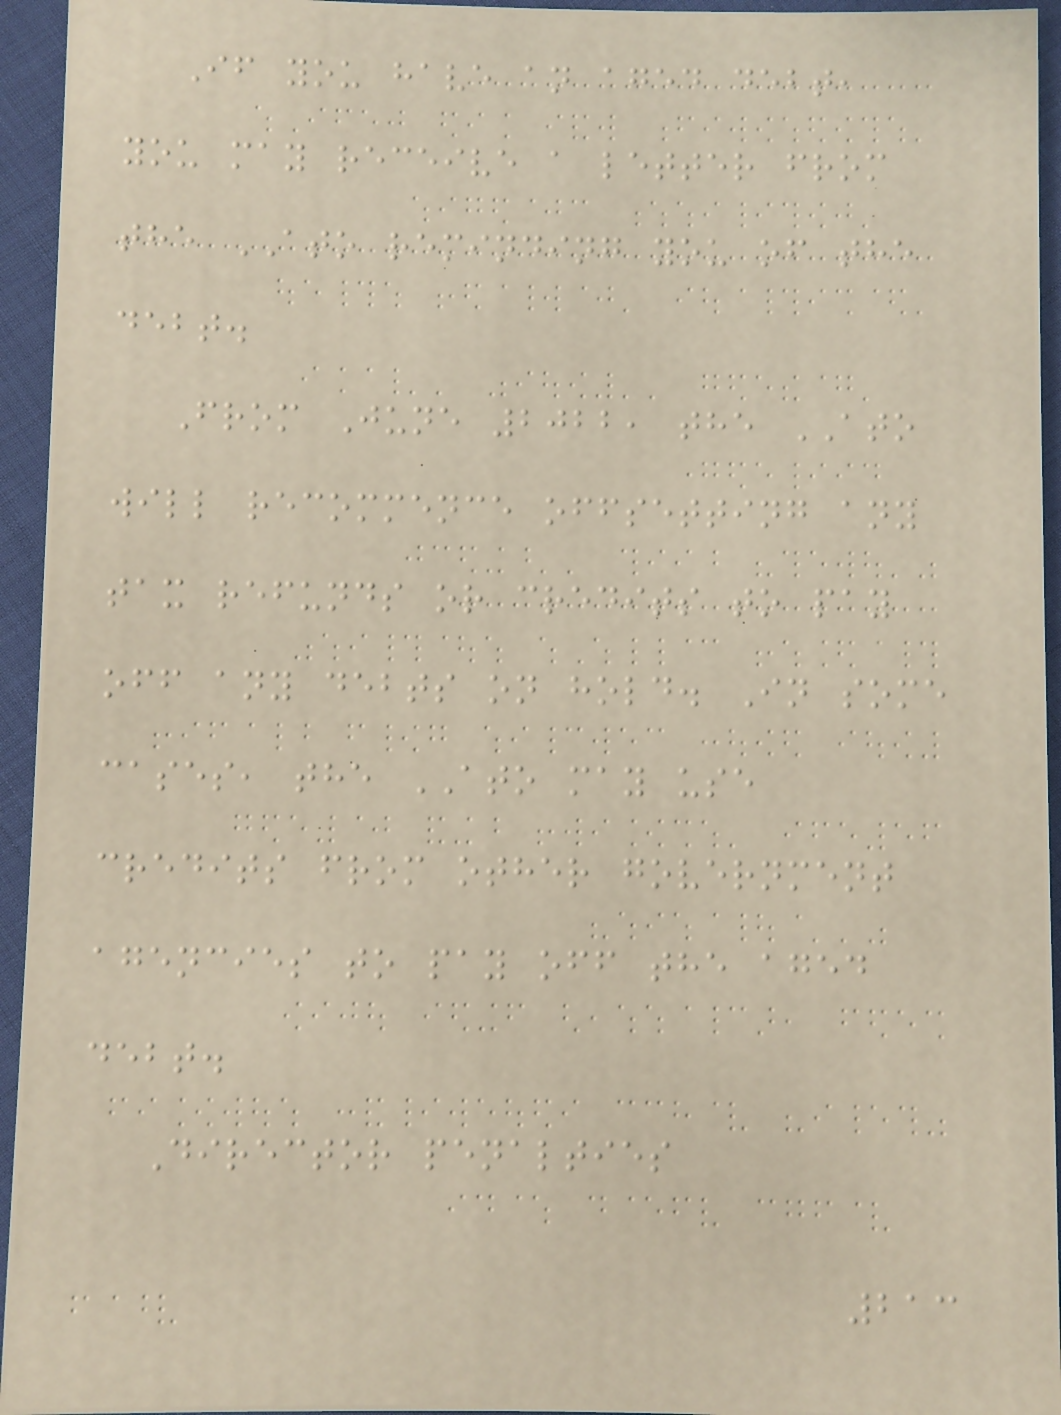If you have an aged debt,
you may receive a letter from
the ATO reminding you of the
debt.
From June 2022, the ATO
will recommence offsetting any
tax refunds or credits to pay
off any debts on hold. In some
cases, the ATO may use
credits from other government
agencies to pay off the aged
debt.
Director penalties
213
